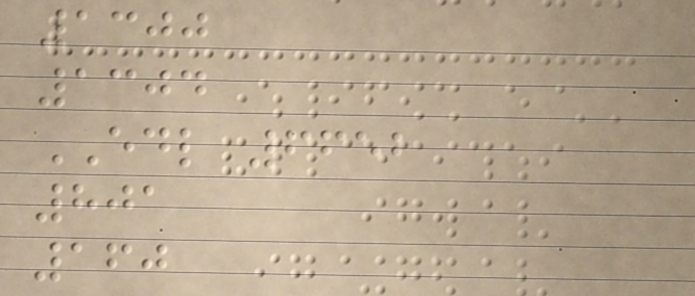1300
1304
EDL 6652
801
160
